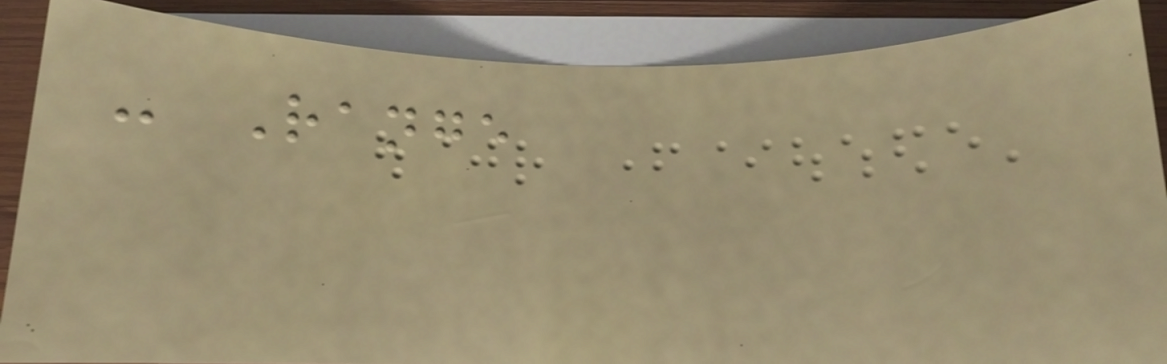- Range
